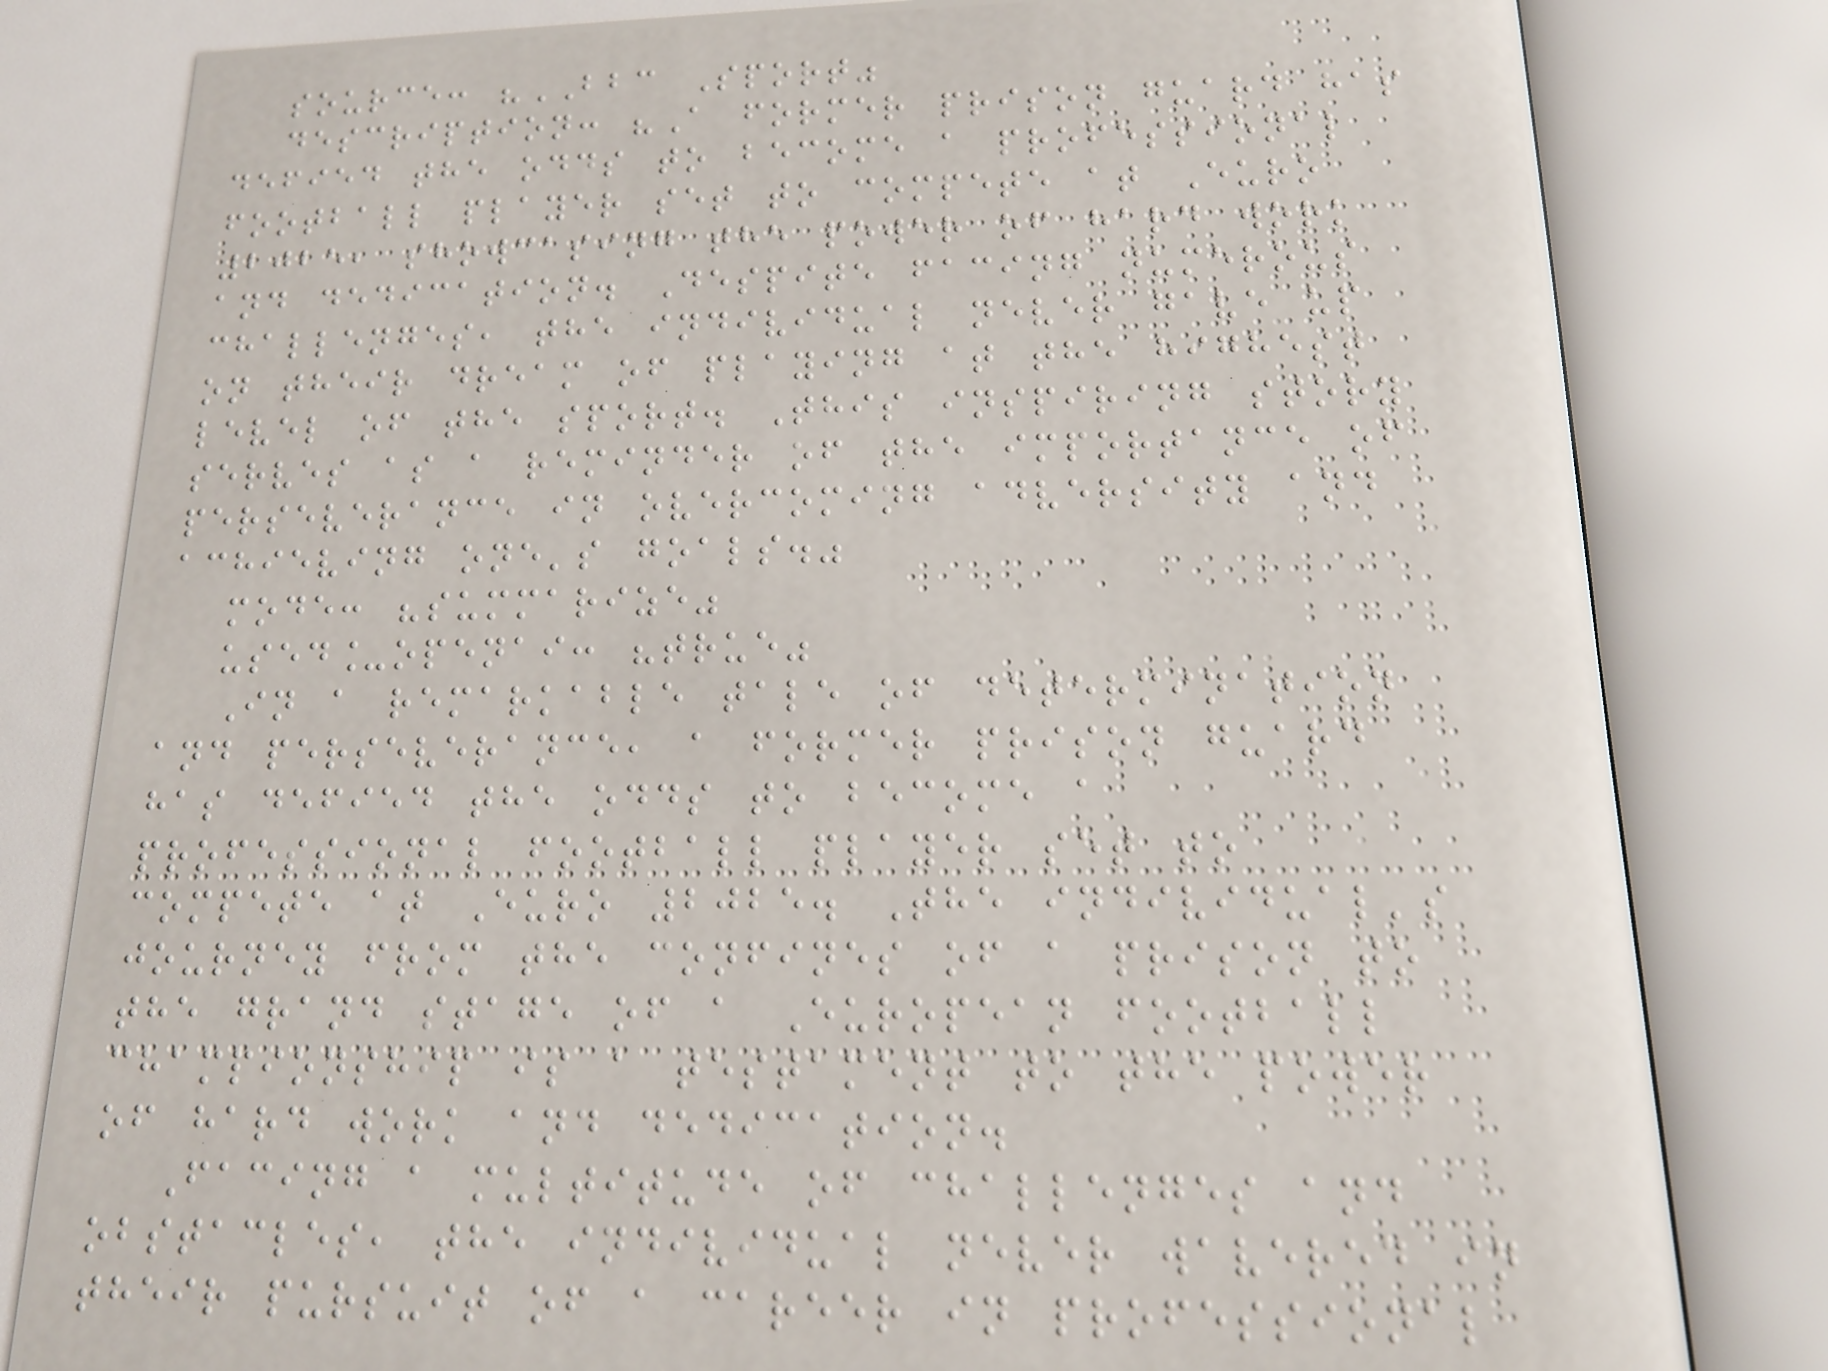source: "BBC Sport"
description: "A former prison guard has
defied the odds to become a professional
football player set to compete at Euro
2025, showcasing the power of hard work
and dedication. Despite facing numerous
challenges, the individual never gave up
on their dream of playing at the highest
level of the sport. This inspiring story
serves as a reminder of the importance of
perseverance in overcoming adversity and
achieving one's goals."
mode: "summarize"
used_openai: "true"
In a remarkable tale of determination
and perseverance, a former prison guard
has defied the odds to become a
professional football player set to
compete at Euro 2025. The individual's
journey from the confines of a prison to
the grand stage of a European football
championship is a testament to the power
of hard work and dedication.
Facing a multitude of challenges and
obstacles, the individual never wavered in
their pursuit of a career in professional
